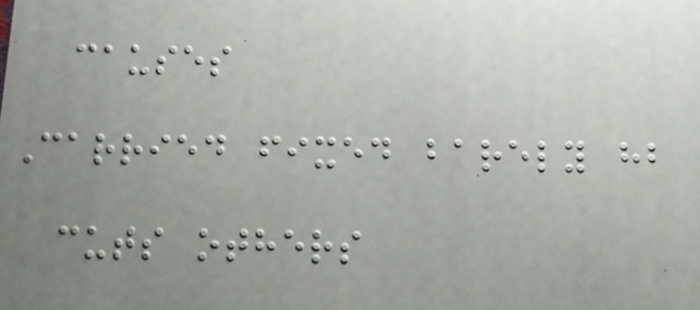causes
Carried fixed barely hb
cuts others
